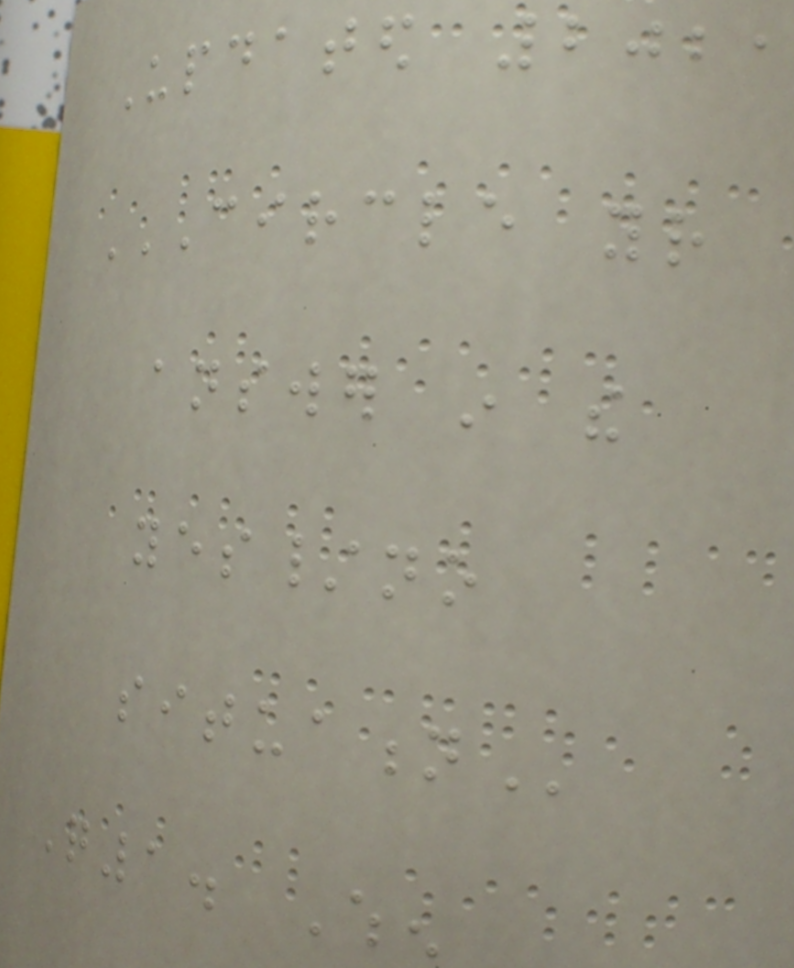Updated 2021
CIRCLE YOUR
ANSWER IN THE
YES/NO
SITUATION
Q1. When
